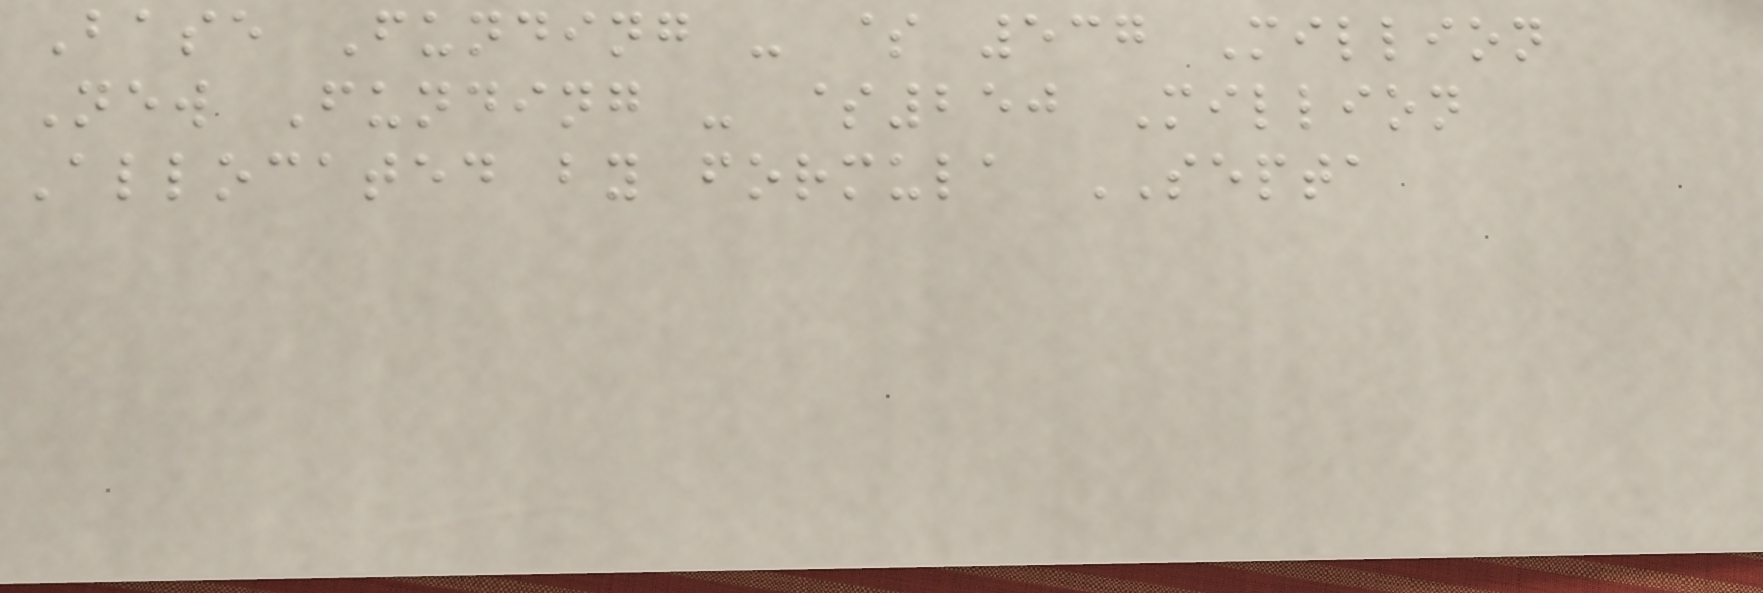Base Funding - $ 537 Million
New Funding - $250 Million
Allocated by formula SEPTA
